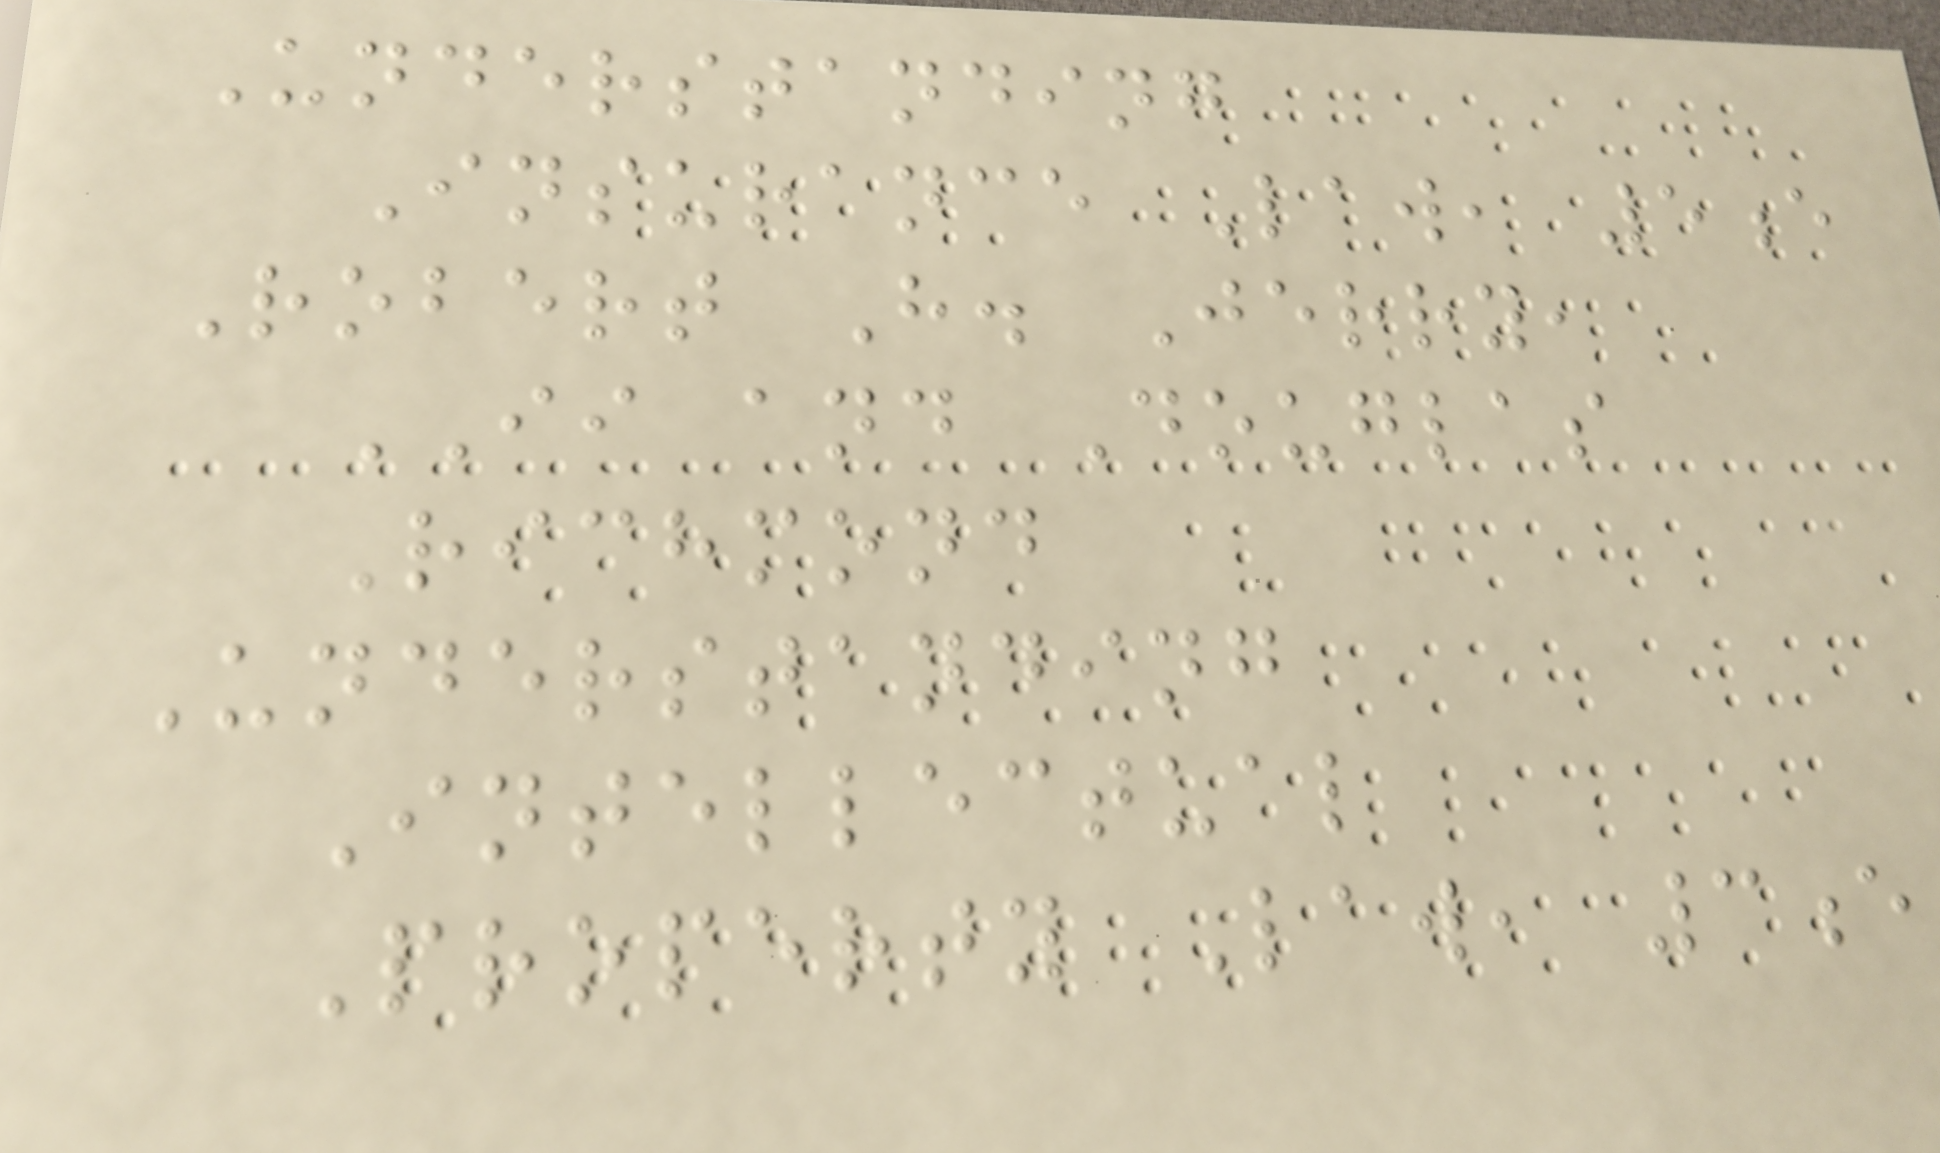Understanding
Insurance Law, 5e
Robert H. Jerry,
II and Douglas
Richmond
Understanding
Intellectual
Property Law, 3e
